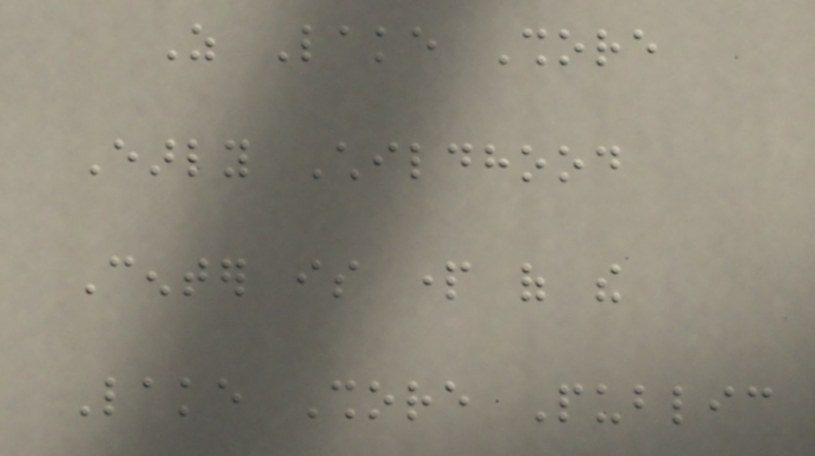As Lake Shore
Early Childhood
Center is part of the
Lake Shore Public
